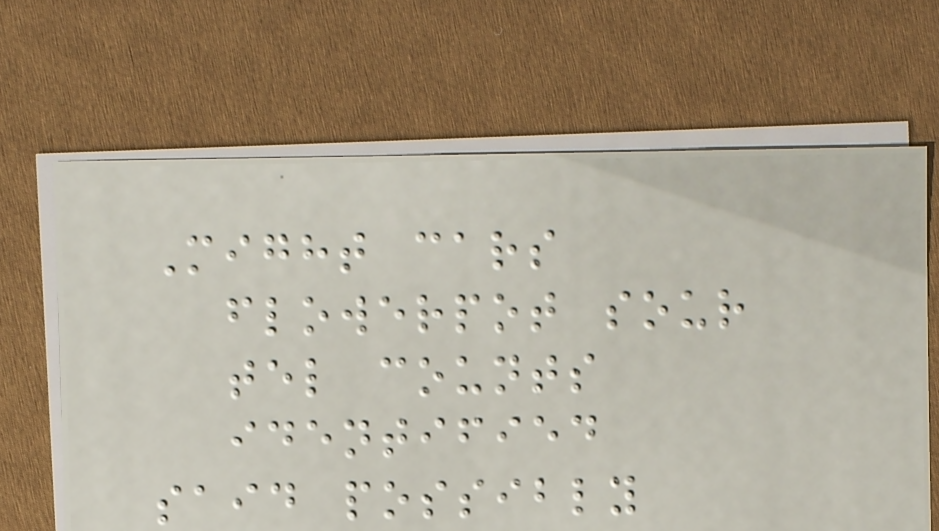Might cars
flowerpot sour
tel counts
identified
said possibly
